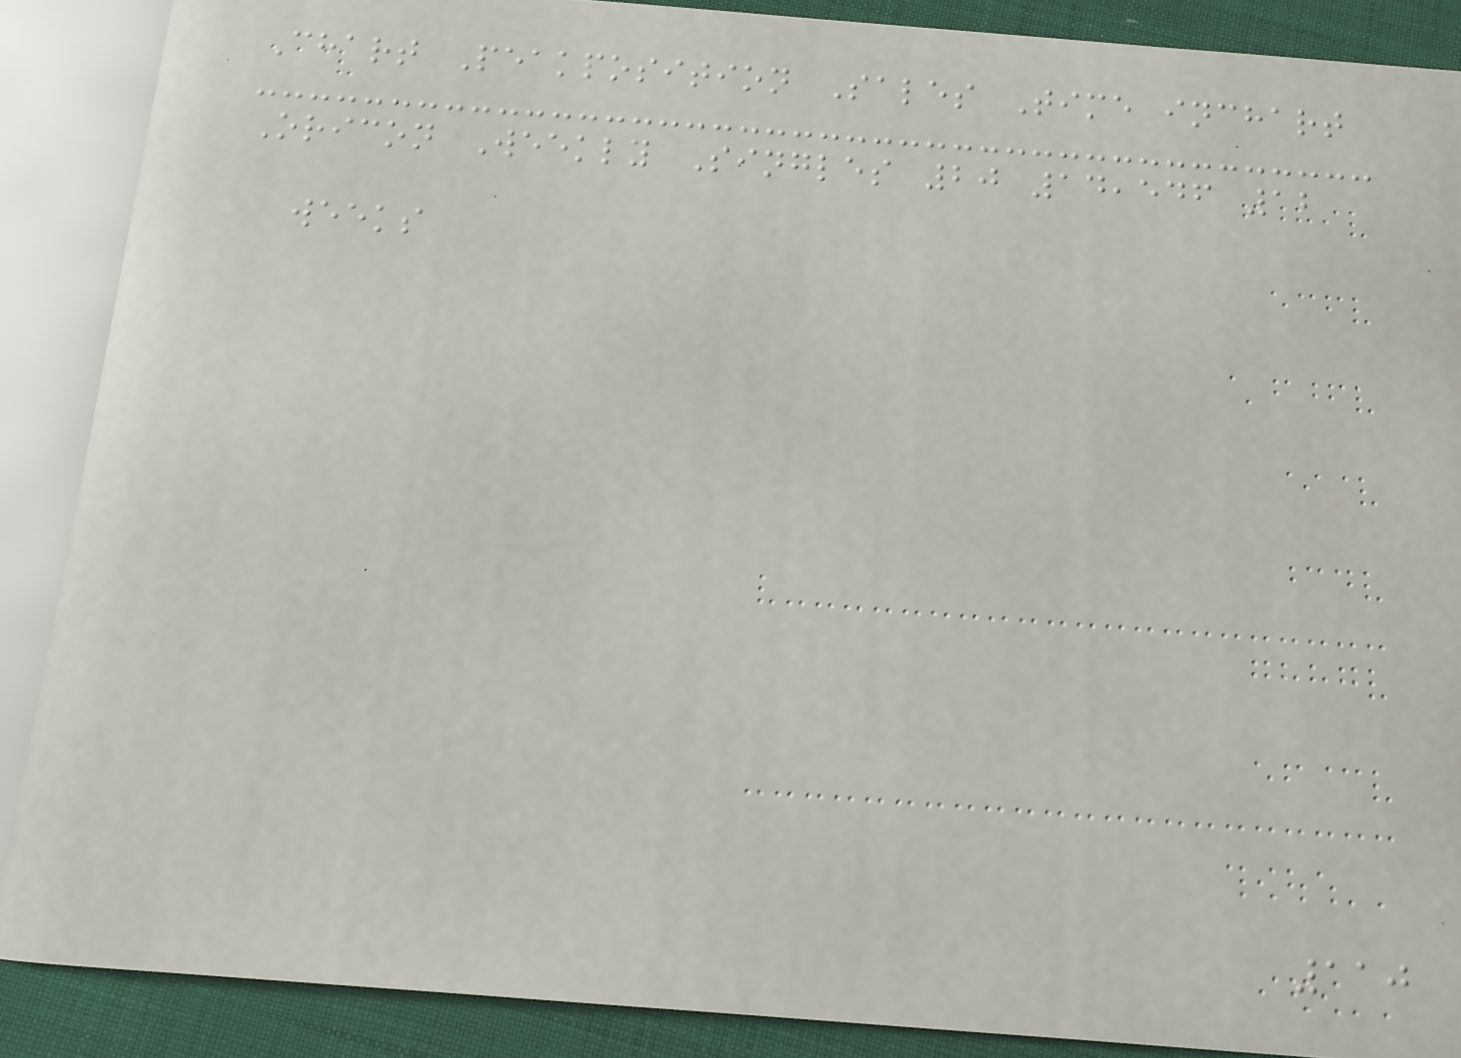Chart Peakposition Sales Time inchart
Oricon Weekly Singles 20 14,546 12
weeks
110
